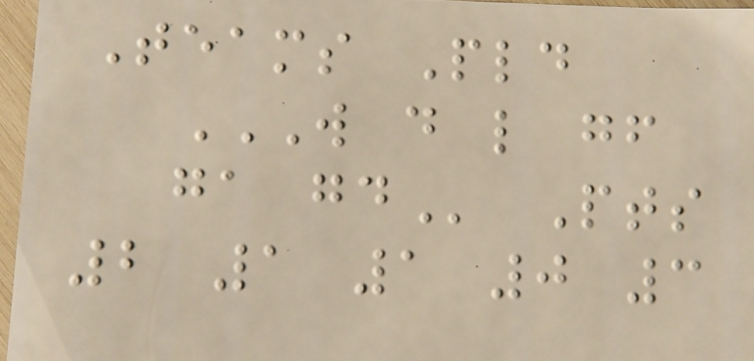Teams Pld
W D L GF
GA GD Pts
2 1 1 0 3
